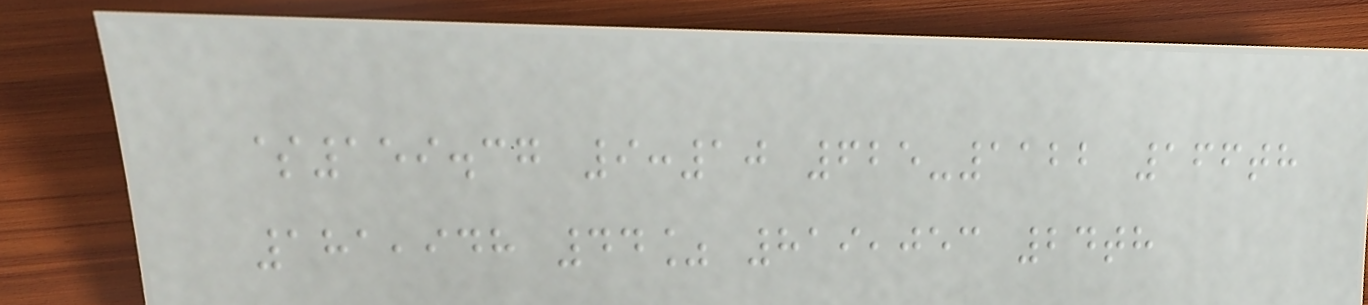$159.37 9:10 625-1122 166th
181,948 44% 819,053 24th
